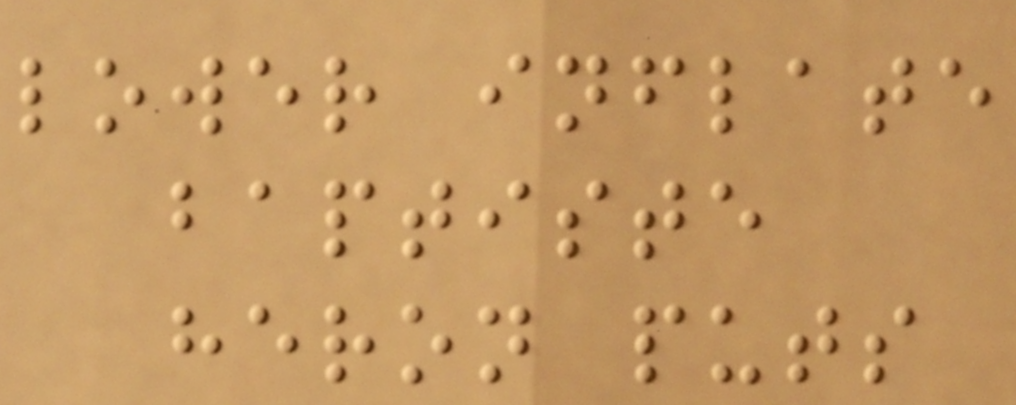lower inflate
baptiste
heron puts
